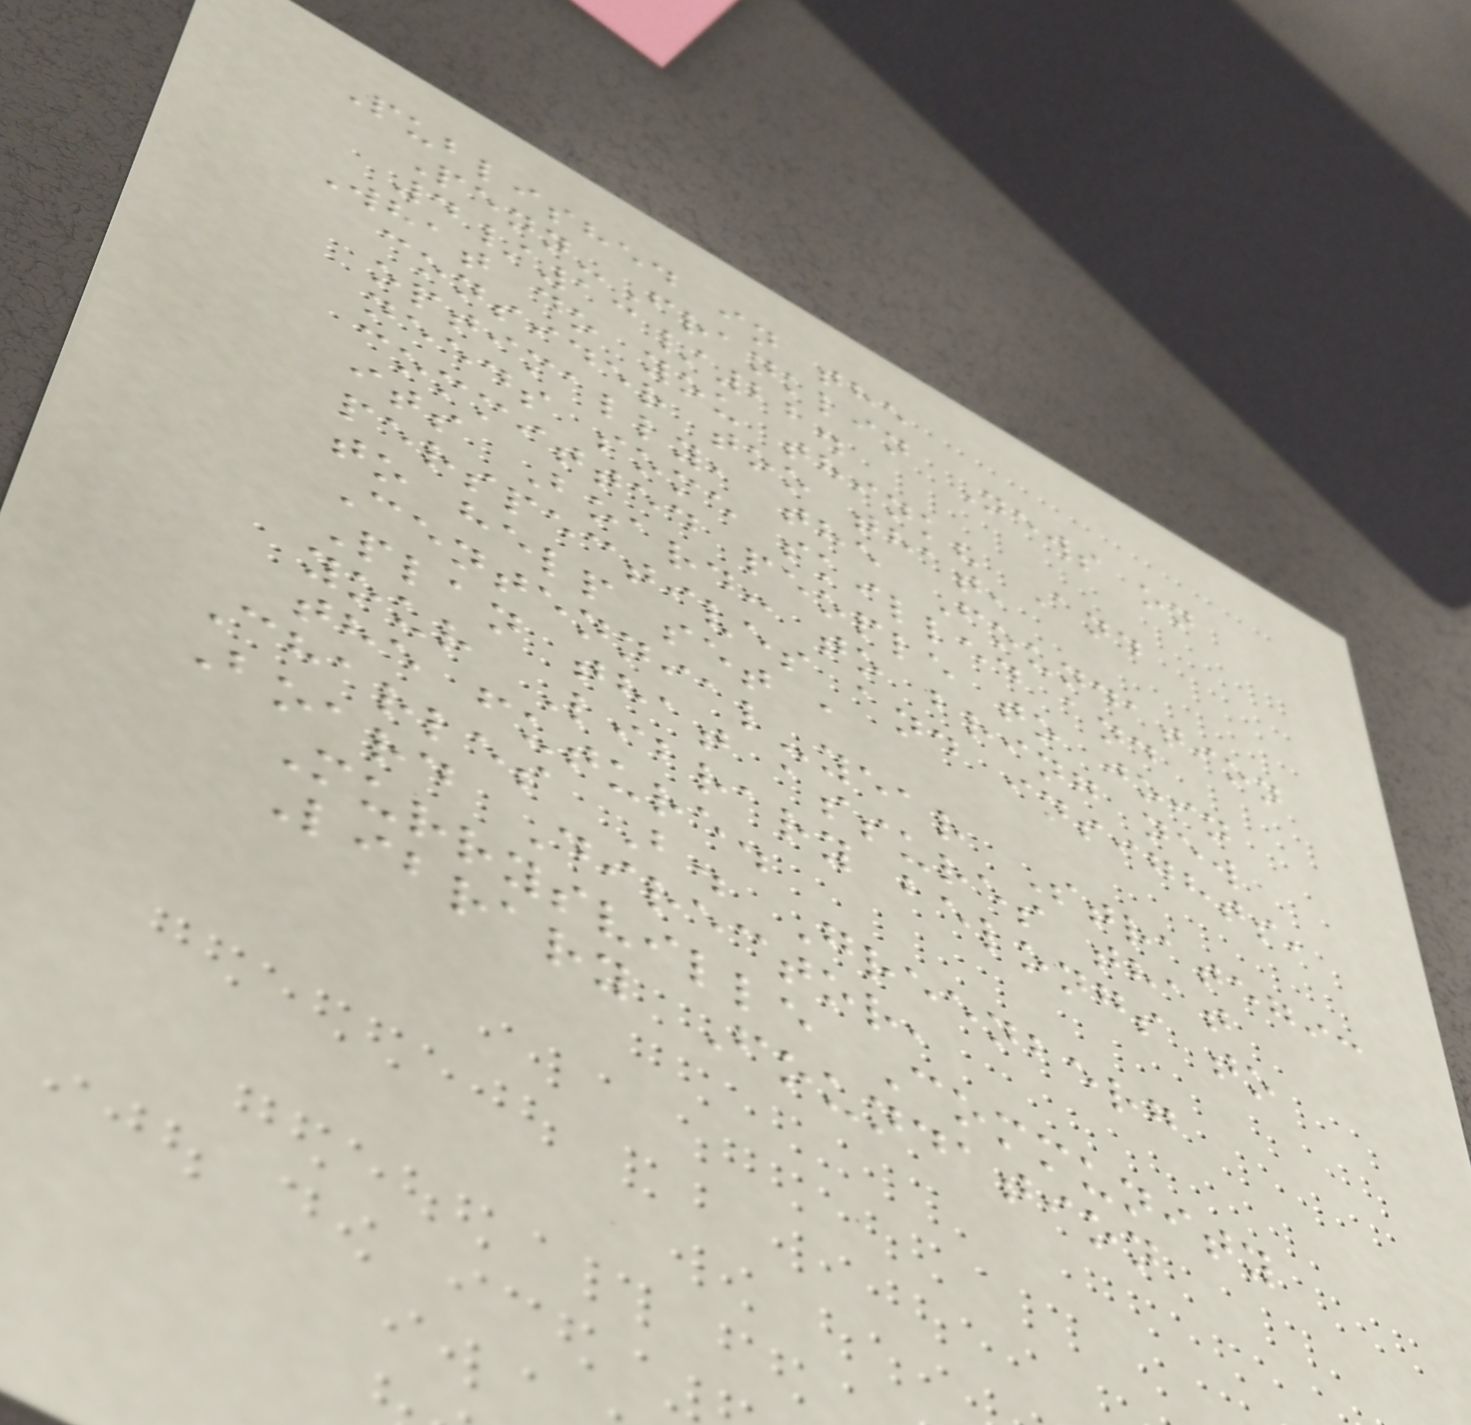Published in the
Penn-Franklin News on
4/13/22.
What do you think? And
consider too that,
optimally, the Foundation
needs some skilled and
committed people to join
its Board: to bring new
perspectives and insights,
to help set a
Centennial-year Strategic
Plan that assures that
your Library belongs to
the future.
Charles B. Greenberg
Board Director,
Murrysville Community
Library Foundation
